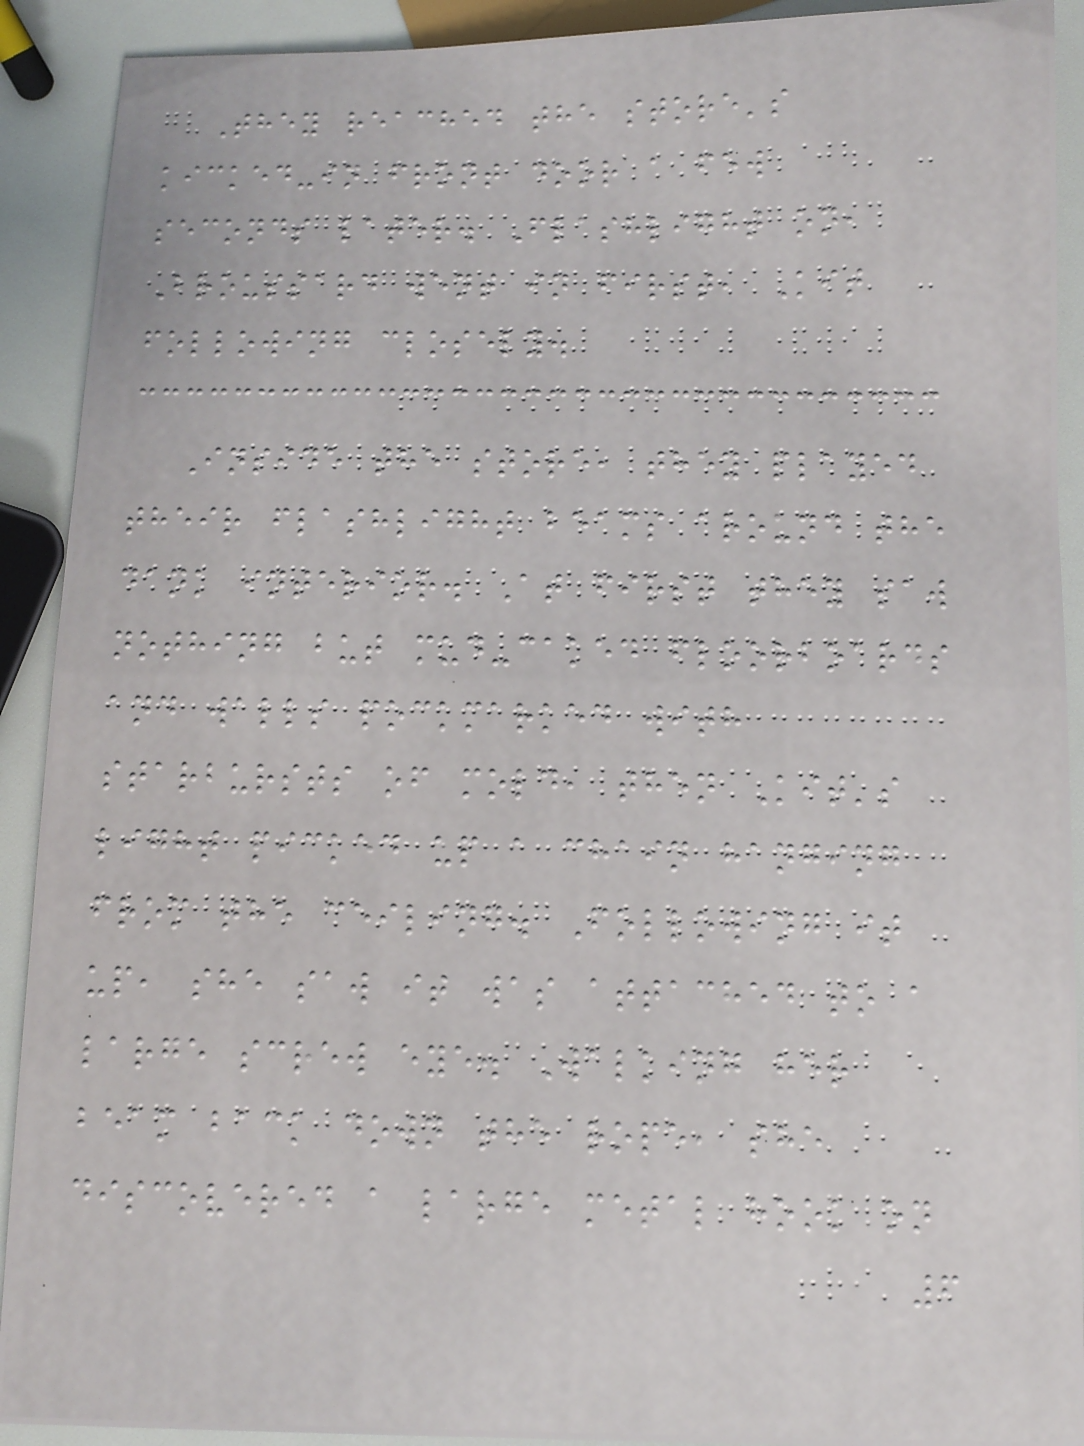They reached the store's
kicked-in front door a few
seconds later. Flashlight on,
Broussard went in first, Kit
following closely.
Inside the store, they played
their flashlight beams around the
dank interior. At first they saw
nothing but mud-caked floorboards
and walls pockmarked with
starbursts of mold, then Kit's
light picked up a chain hanging
from the ceiling. Following it
up, she saw it was attached to a
large screw eye. Walking her
beam back down the rope, she
discovered a large metal hook on
6
